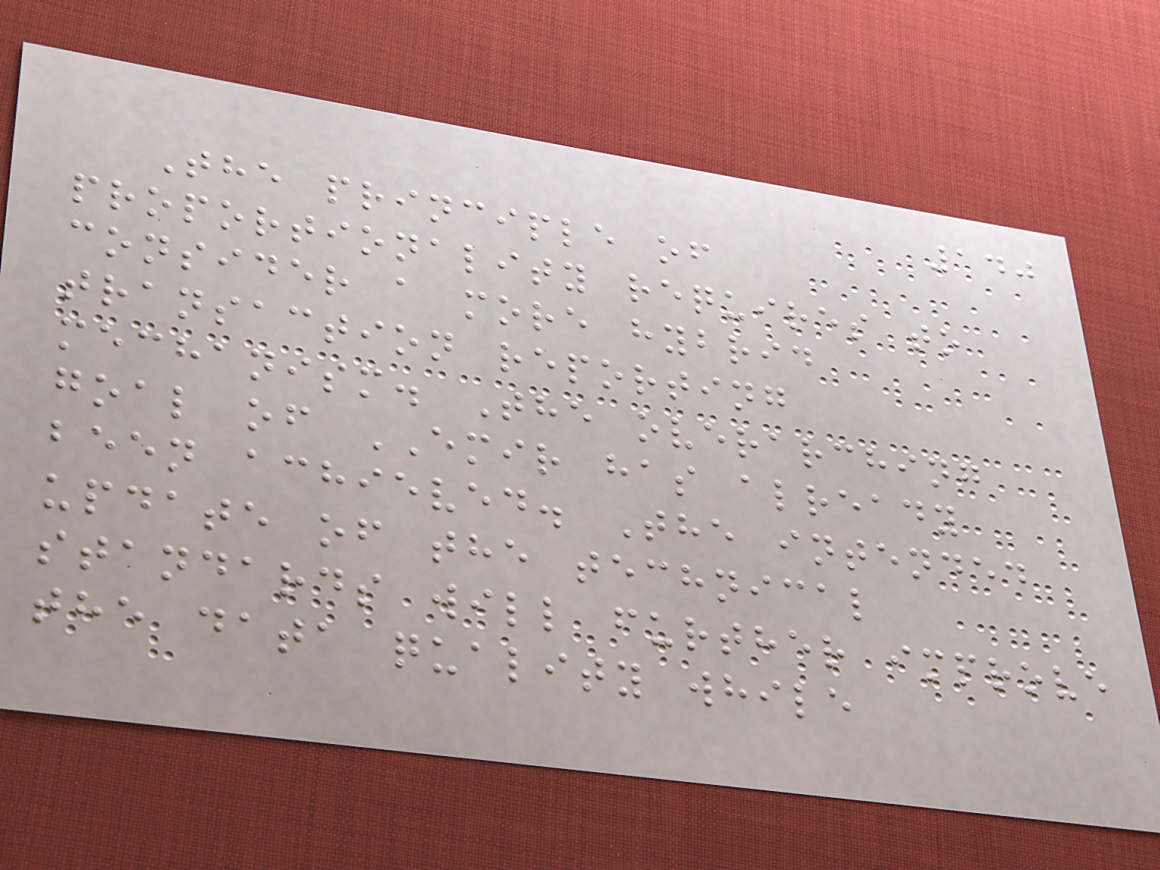140
The principle of
proportionality requires to
consider a more hybrid
transaction reporting
mechanism. The overarching
goal of EMIR has already
been achieved. The intended
update of the technical
standards will further improve
the data quality while
